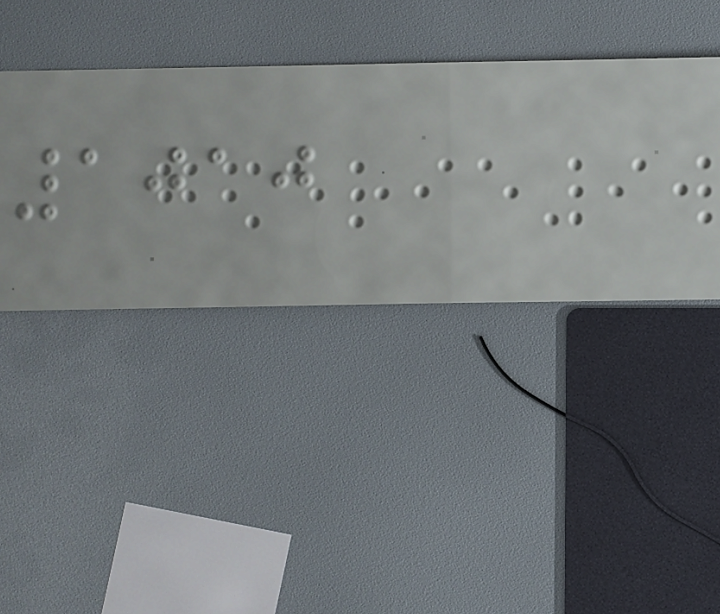1010
